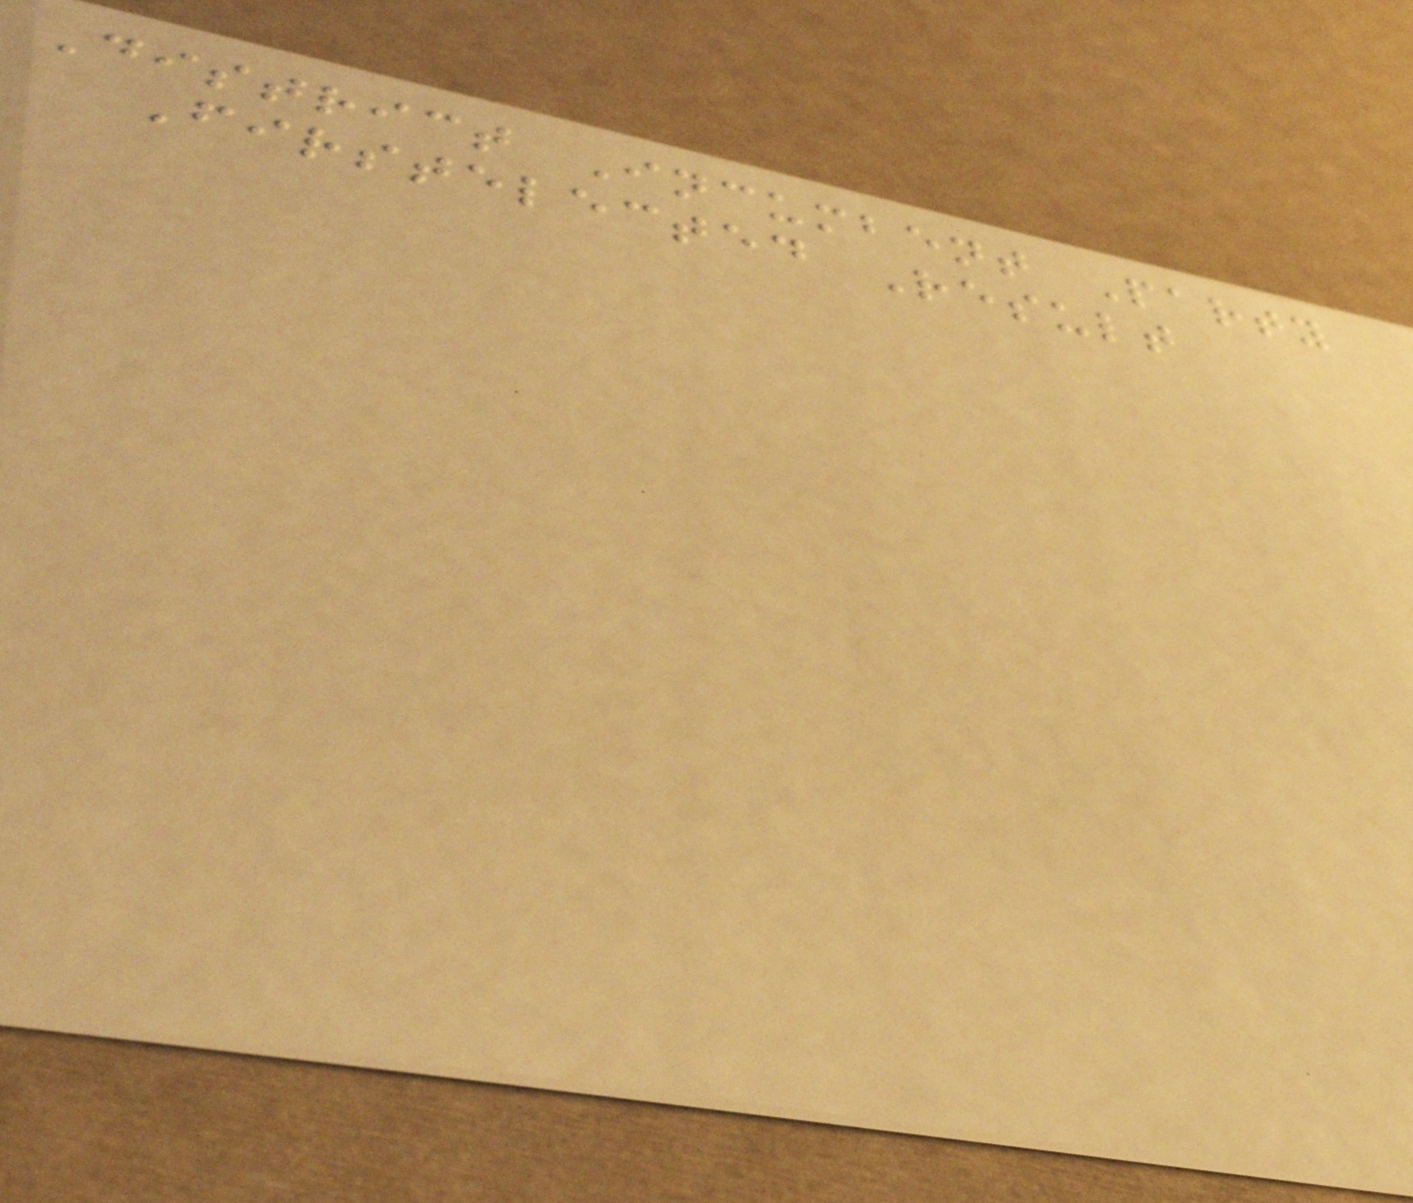District Incumbent Party
Firstelected Result
